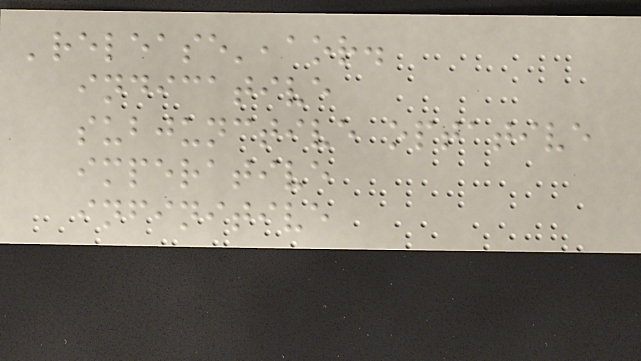'release',aor.
indicative
subjunctive optative
imperative
infinitive
